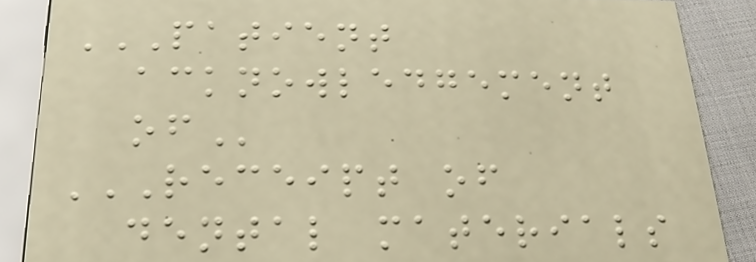PATIENT
ACKNOWLEDGEMENT
OF
RECEIPT OF
DENTAL MATERIALS
